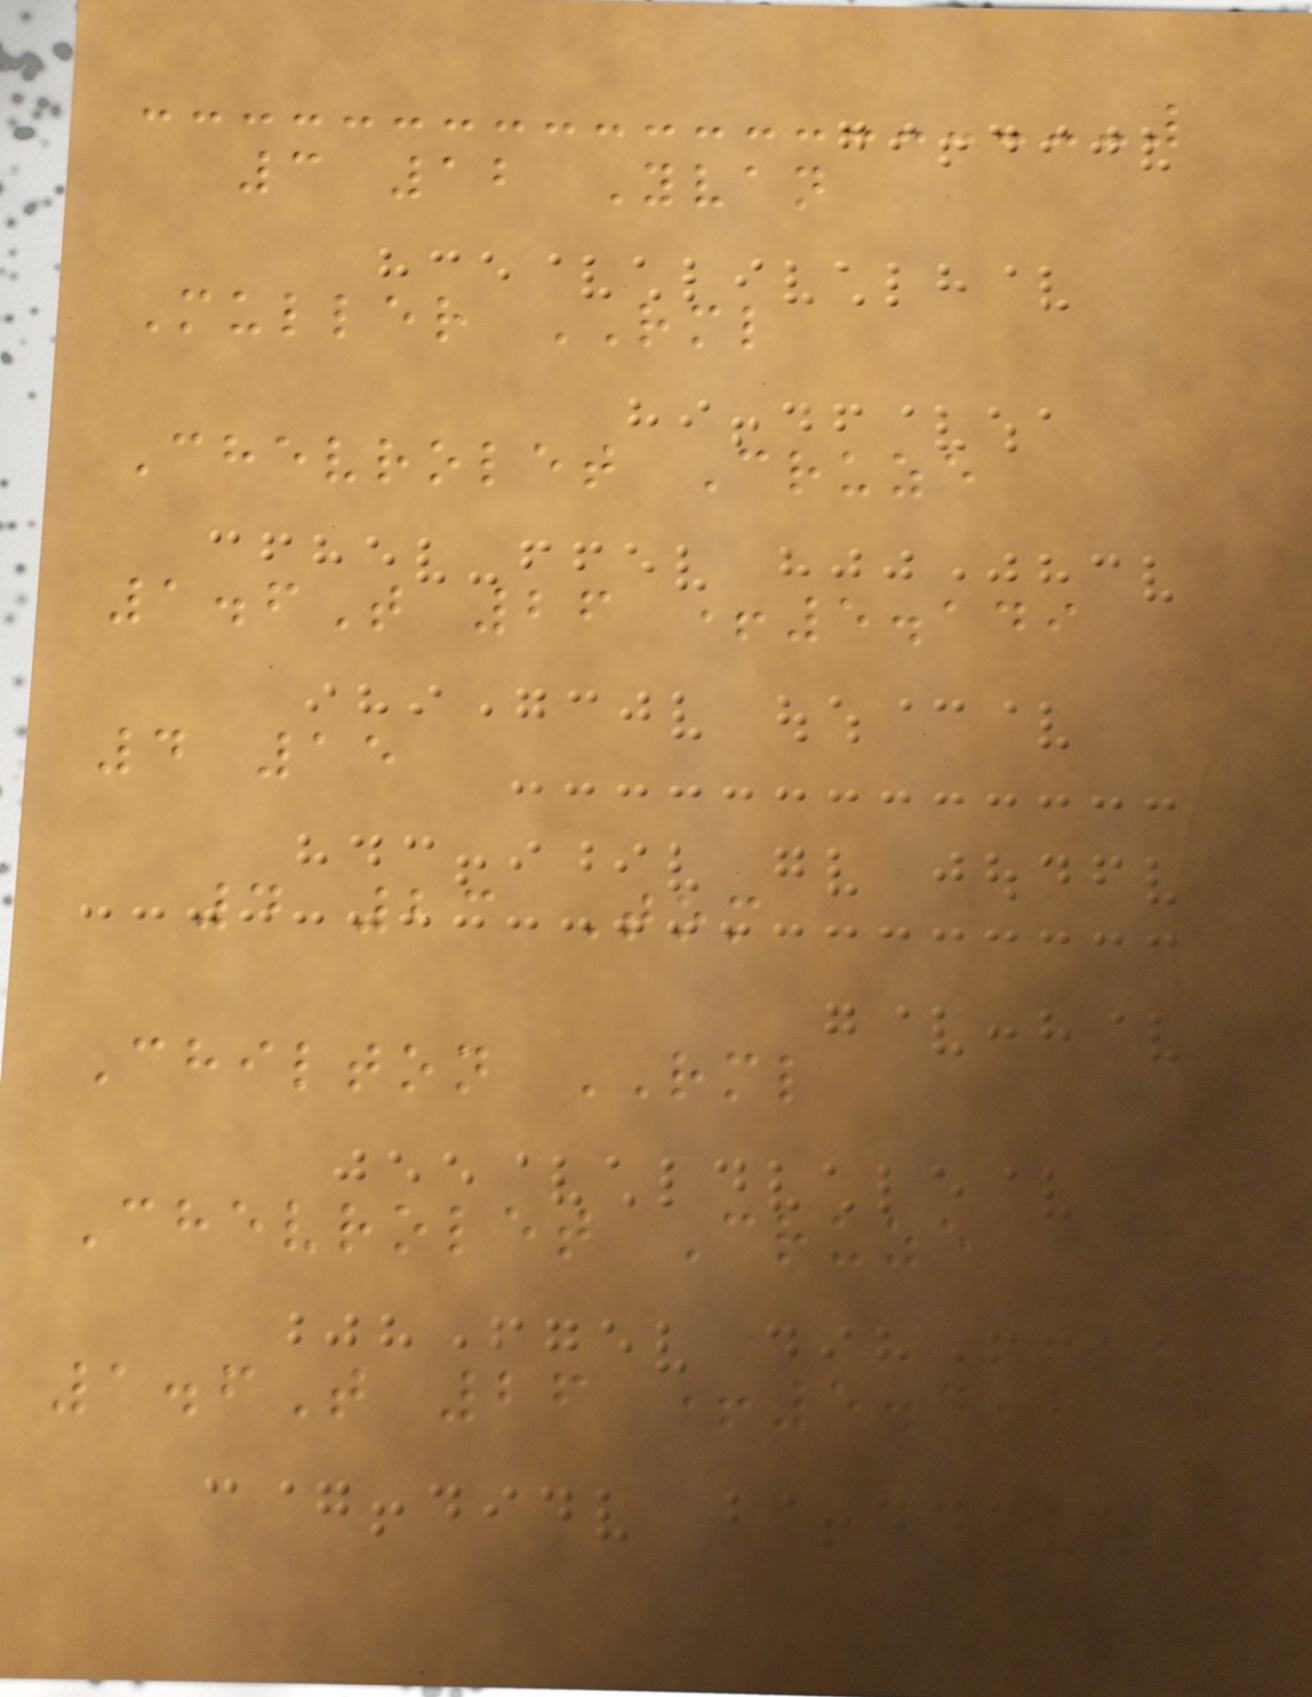3 12 Yvan
Muller RML
Chevrolet Cruze
1.6T 26 +5.149
4 15
4 23 Tom
Chilton RML
Chevrolet Cruze
1.6T 26 +5.422
